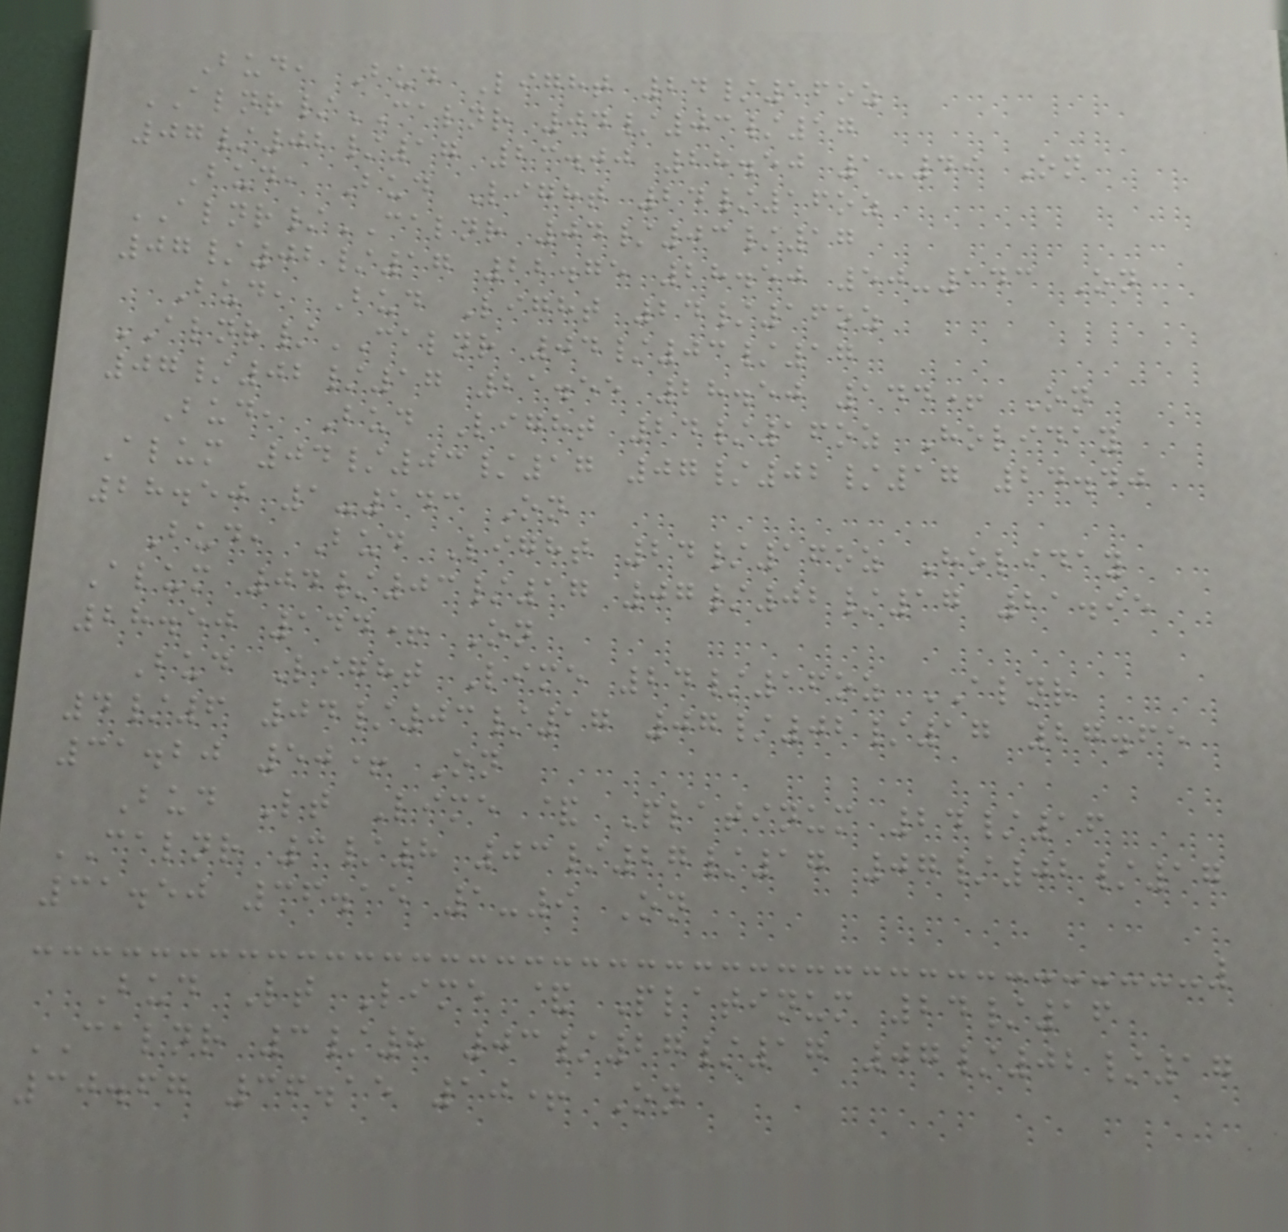Bud, Bud Light 24/16oz
ALNR/CALNR 04/03/17
07/02/17 23.00 28.50 1-49 On
Bud, Bud Light 24/16oz
ALNR/CALNR 04/03/17
07/02/17 22.75 28.50 50-143 On
Bud, Bud Light 24/16oz
ALNR/CALNR 04/03/17
07/02/17 21.55 28.50 144+ On
Bud, Bud Light 24/16oz Holiday
Alum 04/03/17 07/02/17 24.40
28.50 1-143 On
Bud, Bud Light 24/16oz Holiday
Alum 04/03/17 07/02/17 21.95
28.50 144+ On
Bud Light Lime 24/16oz ALNR
4/6 04/03/17 07/02/17 27.65
31.20 50+ On
Bud Lt Lime & Platinum 24/16
CALNR 3/8 03/27/17 07/02/17
31.50 36.15 1-9 On
Bud Lt Lime & Platinum 24/16
CALNR 3/8 03/27/17 07/02/17
30.67 36.15 10+ On
